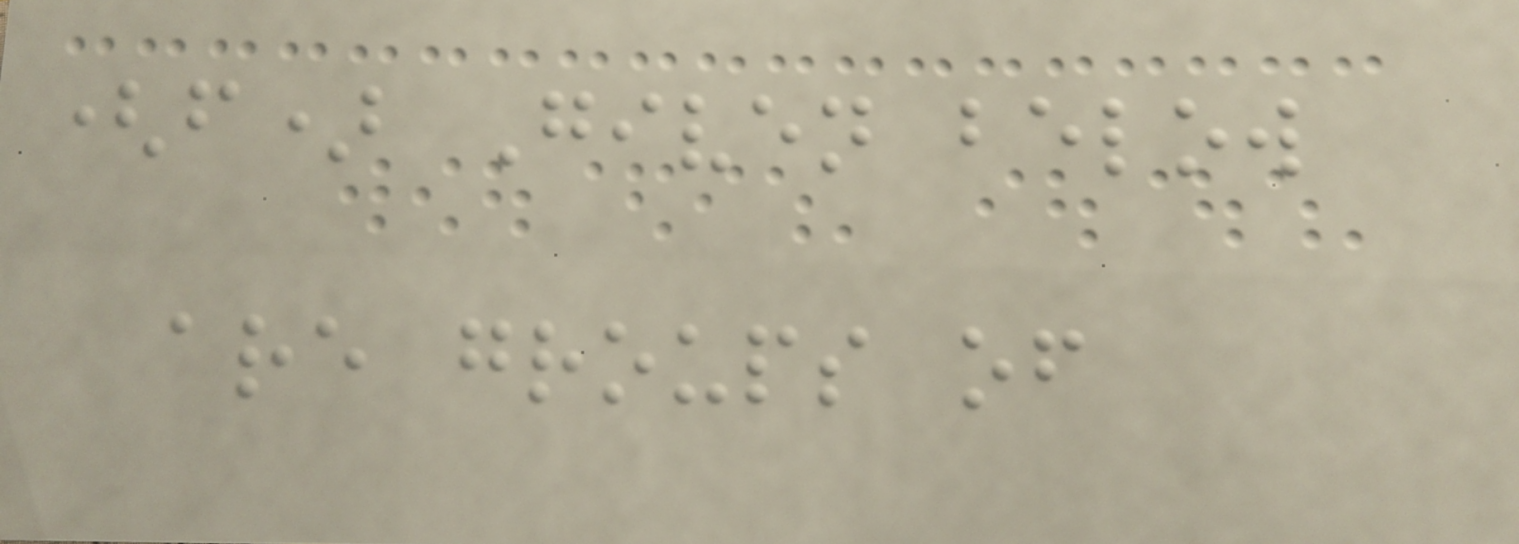(f) Given below
are groups of
